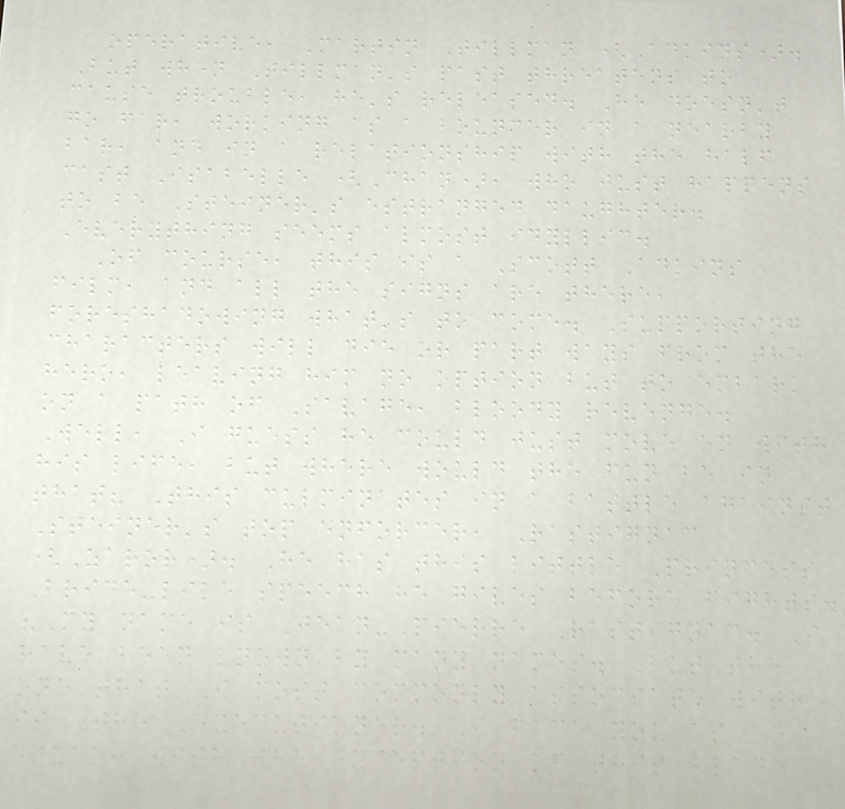operative, Martin Tillman (Adkins).
But when Tillman's past threatens to
cause trouble, he's released. He doesn't
go far, working as a bouncer in a nearby
bar, and in a relationship with the half
cast Isabelle (Chan), who just happens
to be Steiner's estranged daughter.
Everything seems almost idyllic.
Of course, this is a Scott Adkins
film, and all the signs are there,
foreshadowing what's to come. Supporting
characters will die or part ways from the
hero, leaving him no option but to embark
on a path of Savage, bloody revenge.
Well, I guess he could just move on with
his life, but where would the fun be in
that? This culminates in a battle against
Steiner's top enforcer, Rastignac
(Zaror). He has this little Princess
Bride-like speech he gives before fights.
"My name is Jean-Pierre Rastignac. I
have been known by many names. But the
one that I most commonly associate with
is The Executioner. I face you as an
equal: with the exception of this blade,
